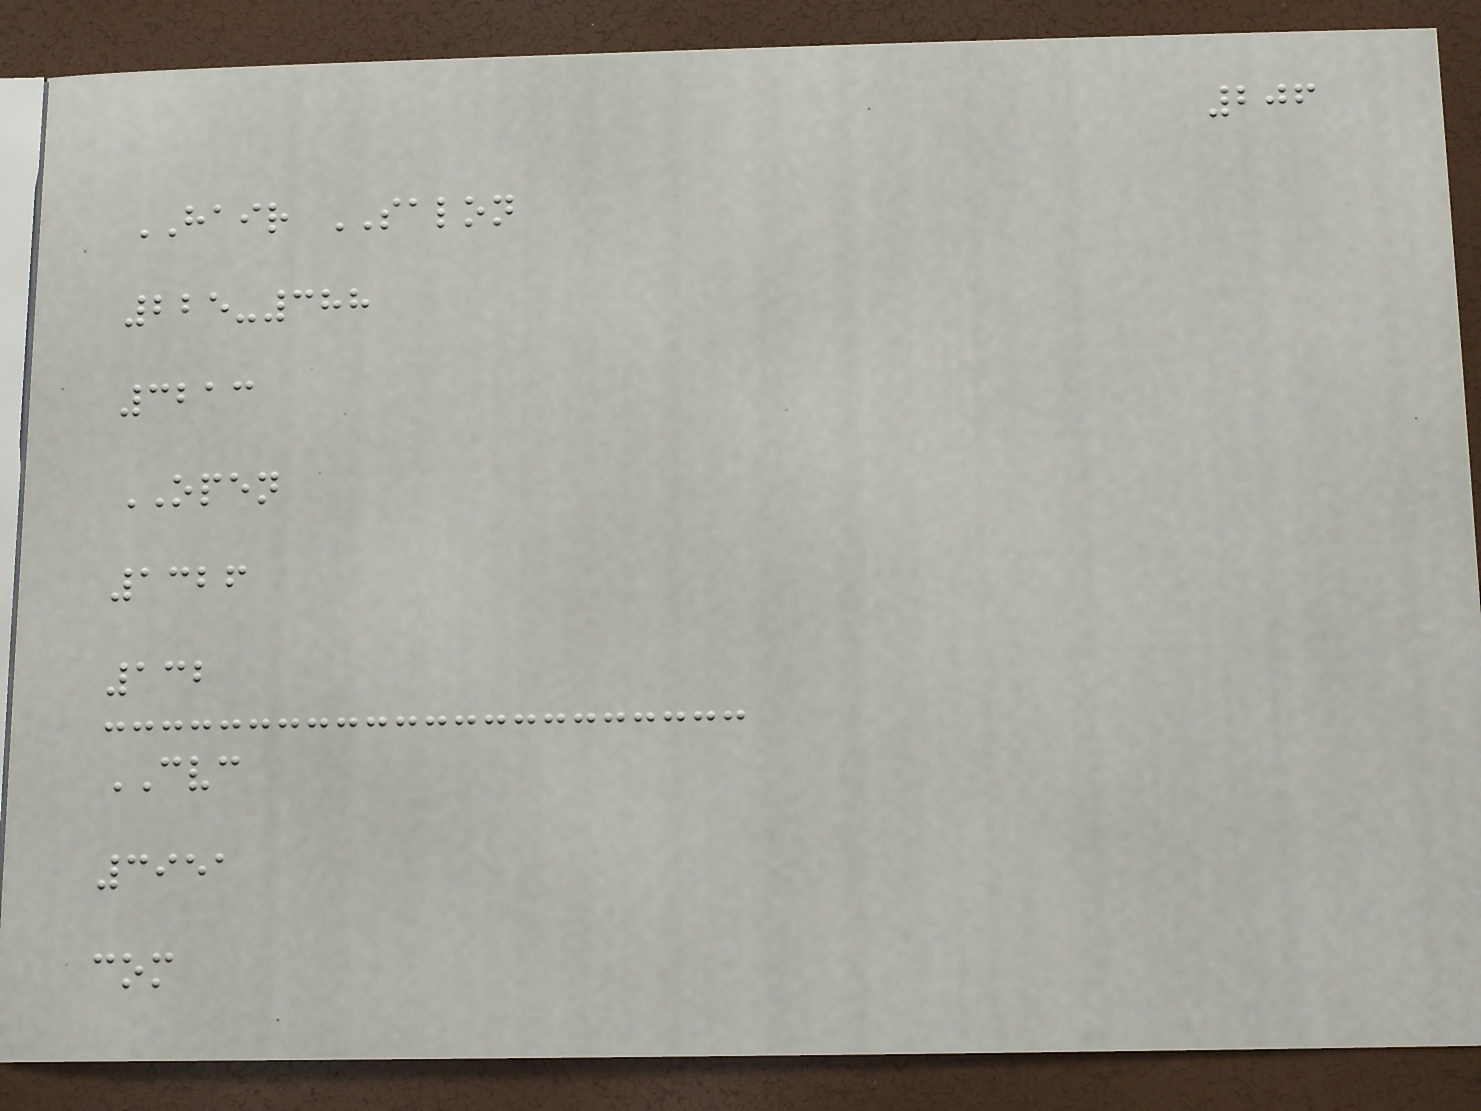206
HAIR SALON
225-388
3213
OPEN
1326
132
CVC
3951
com
